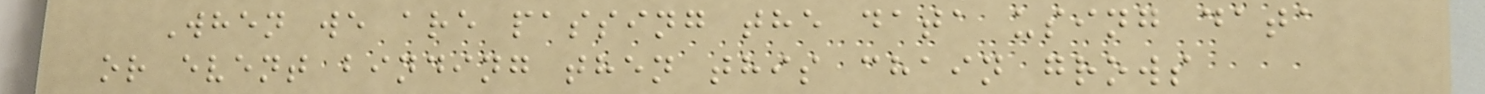When we are passing the data using data
or event binding then this chain grows
